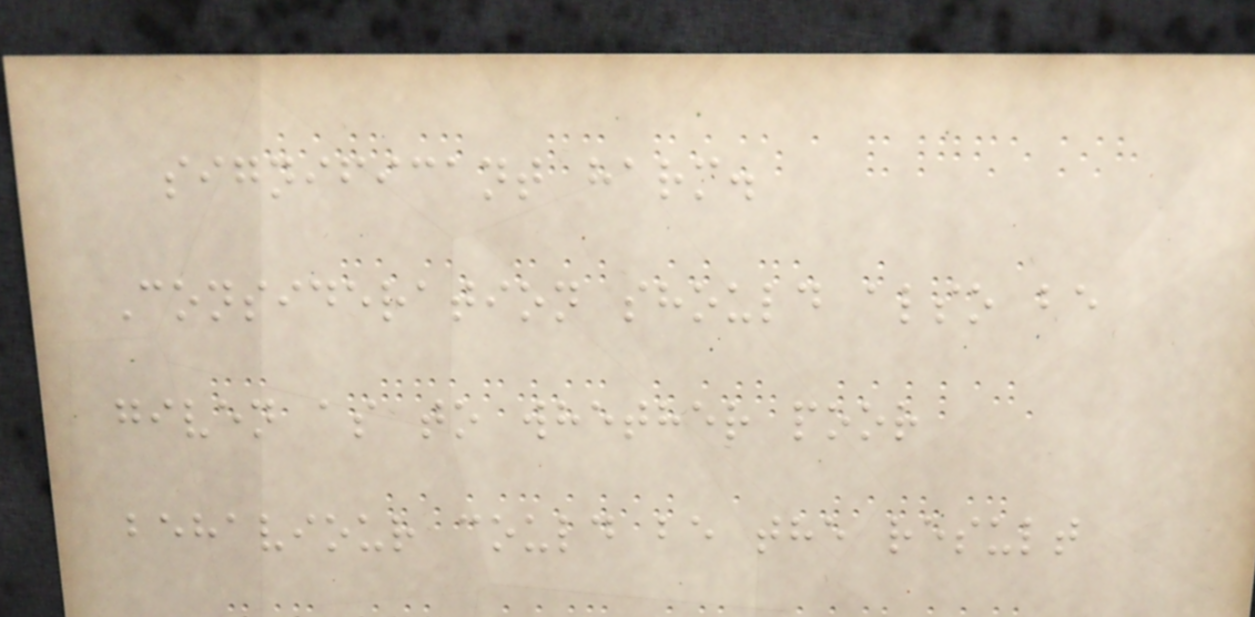significant harm.
Consideration should also be
given as to whether poor
behaviour could be the result
